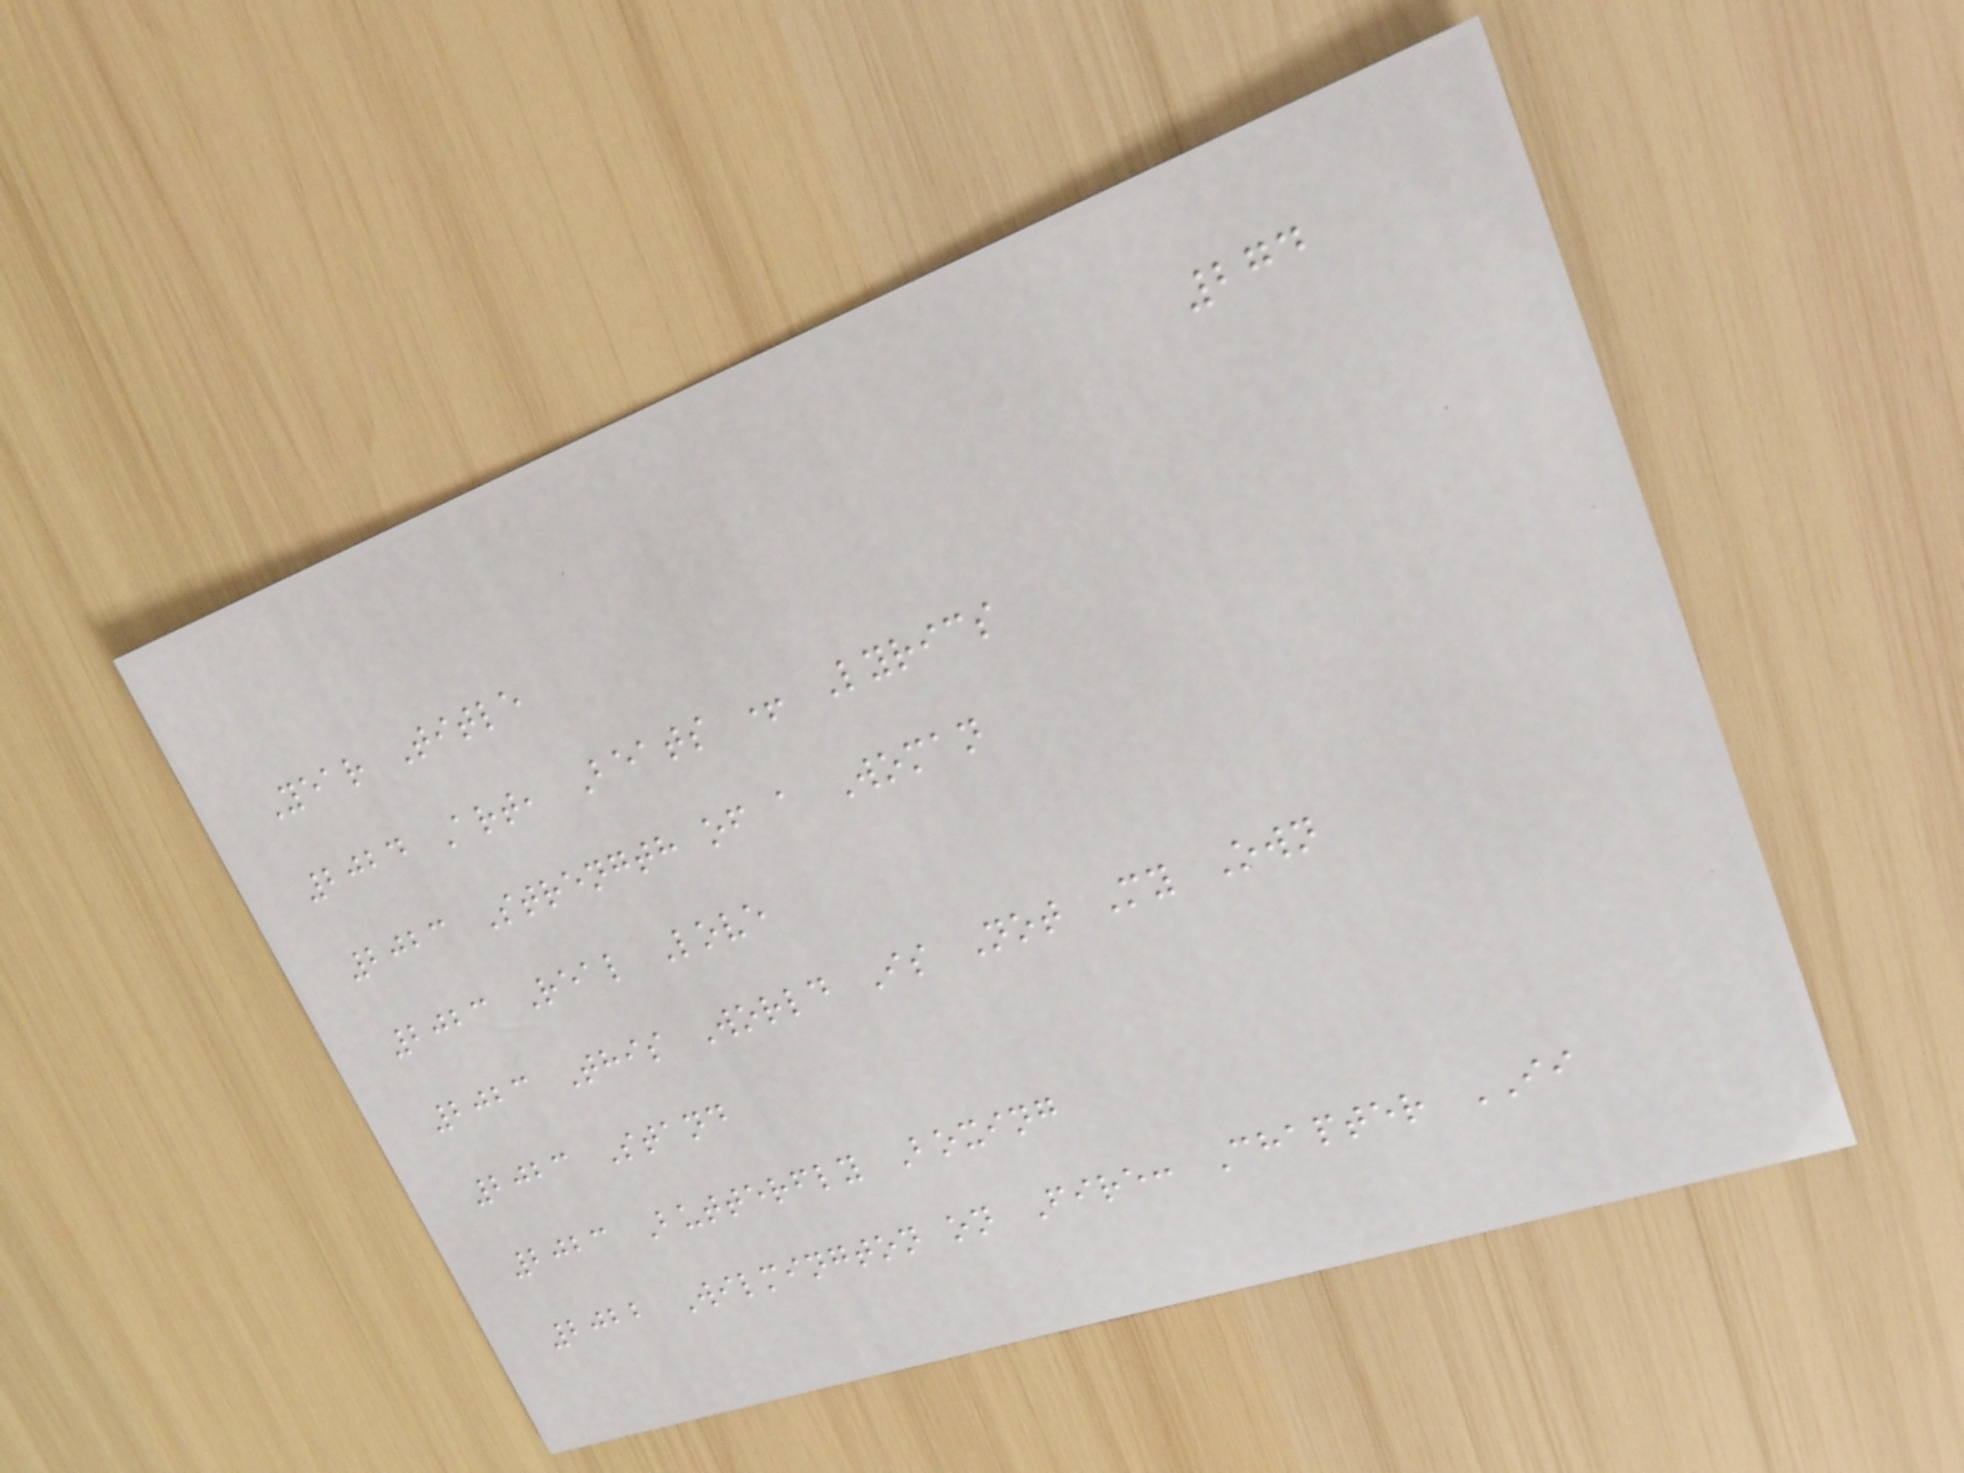274
Year Title
2024 Art, Beats + Lyrics
2023 Strength of a Woman
2023 Real Love
2023 This World Is Not My Own
2023 Stand
2023 Butterfly Boxing
2022 Wilmington on Fire: Chapter II
